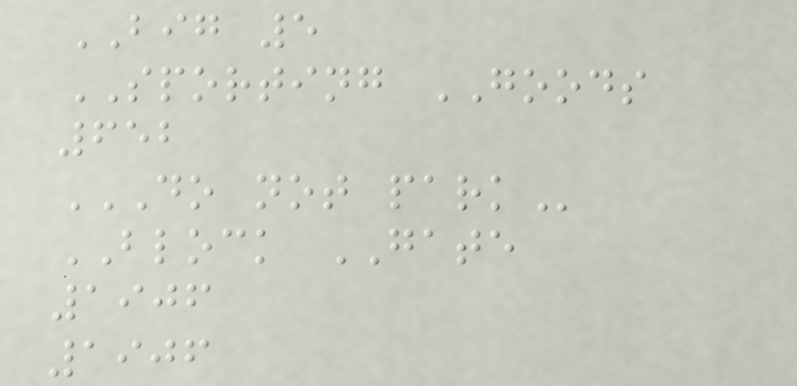BIG 5
SPORTING GOODS
652
DO NOT PARK
BLOCK GATE
1906
1906
